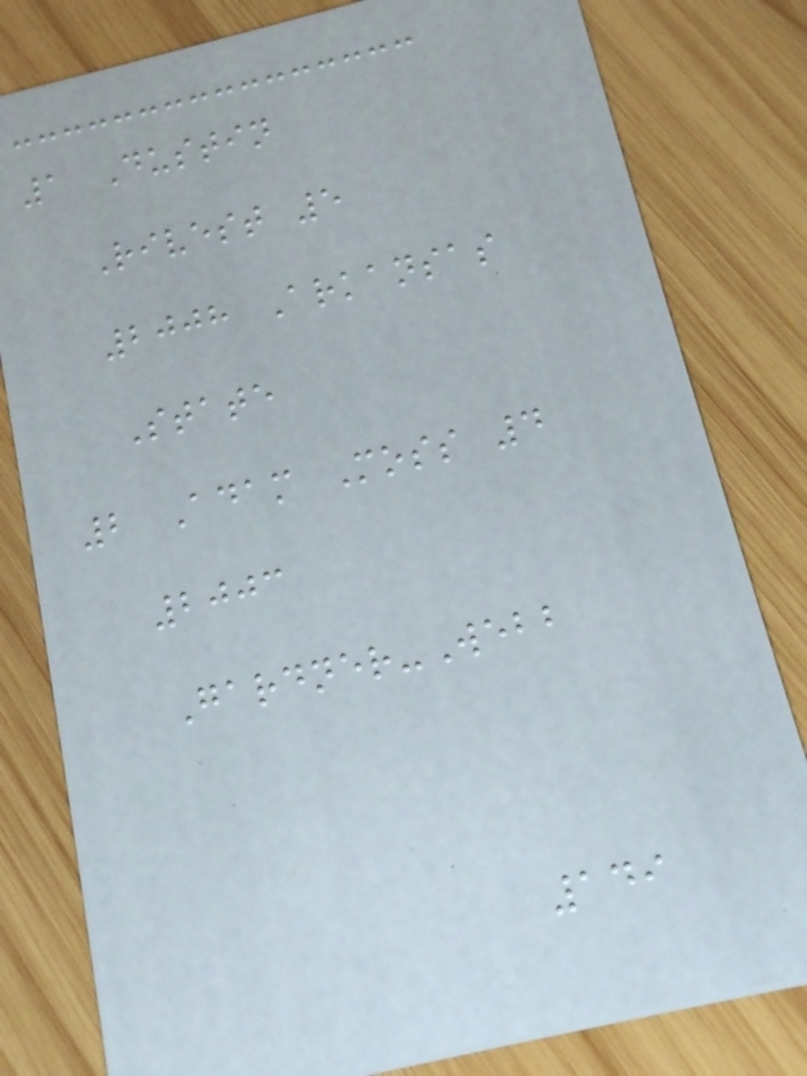1 Dustin
Rivest 5
2008 Arkansas
State
2 Adam Moss 4
2003
Gardner-Webb
149
